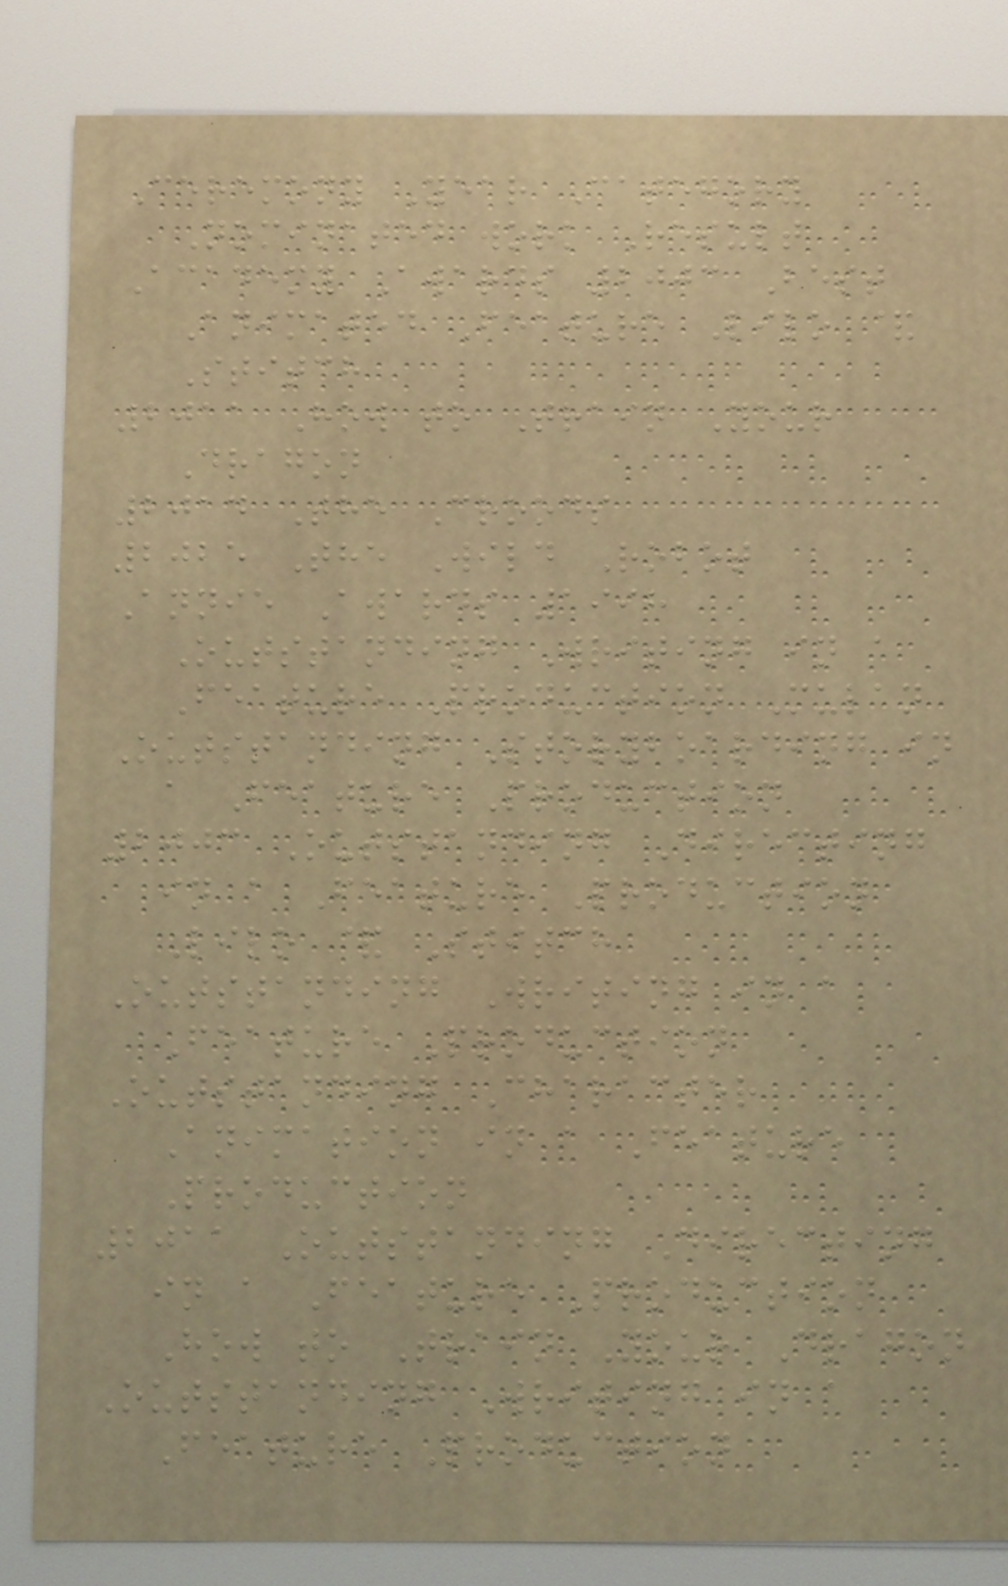Ceremony Year Category
Nominated work Result
Academy Awards 2003 Best
Animated Feature Lilo &
Stitch
2011 How to Train Your
Dragon
2014 The Croods
2025 The Wild Robot
Annie Awards 1998
Outstanding Writing in a
Feature Production Mulan
Outstanding Storyboarding in
a Feature Production
2003 Outstanding Directing
in a Feature Production
Lilo & Stitch
Outstanding Writing in a
Feature Production
Outstanding Character
Animation in a Feature
Production
2011 Outstanding Directing
in a Feature Production
How to Train Your Dragon
Outstanding Writing in a
Feature Production
